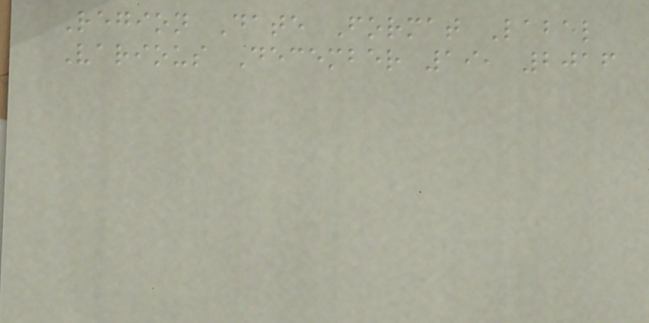Region Date Format Label
Various December 19, 2016
